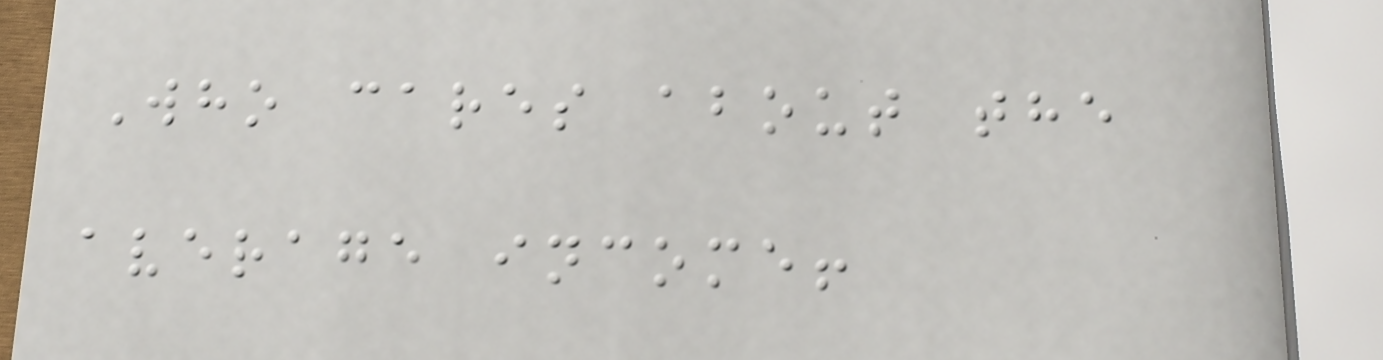Who cares about the
average income!
